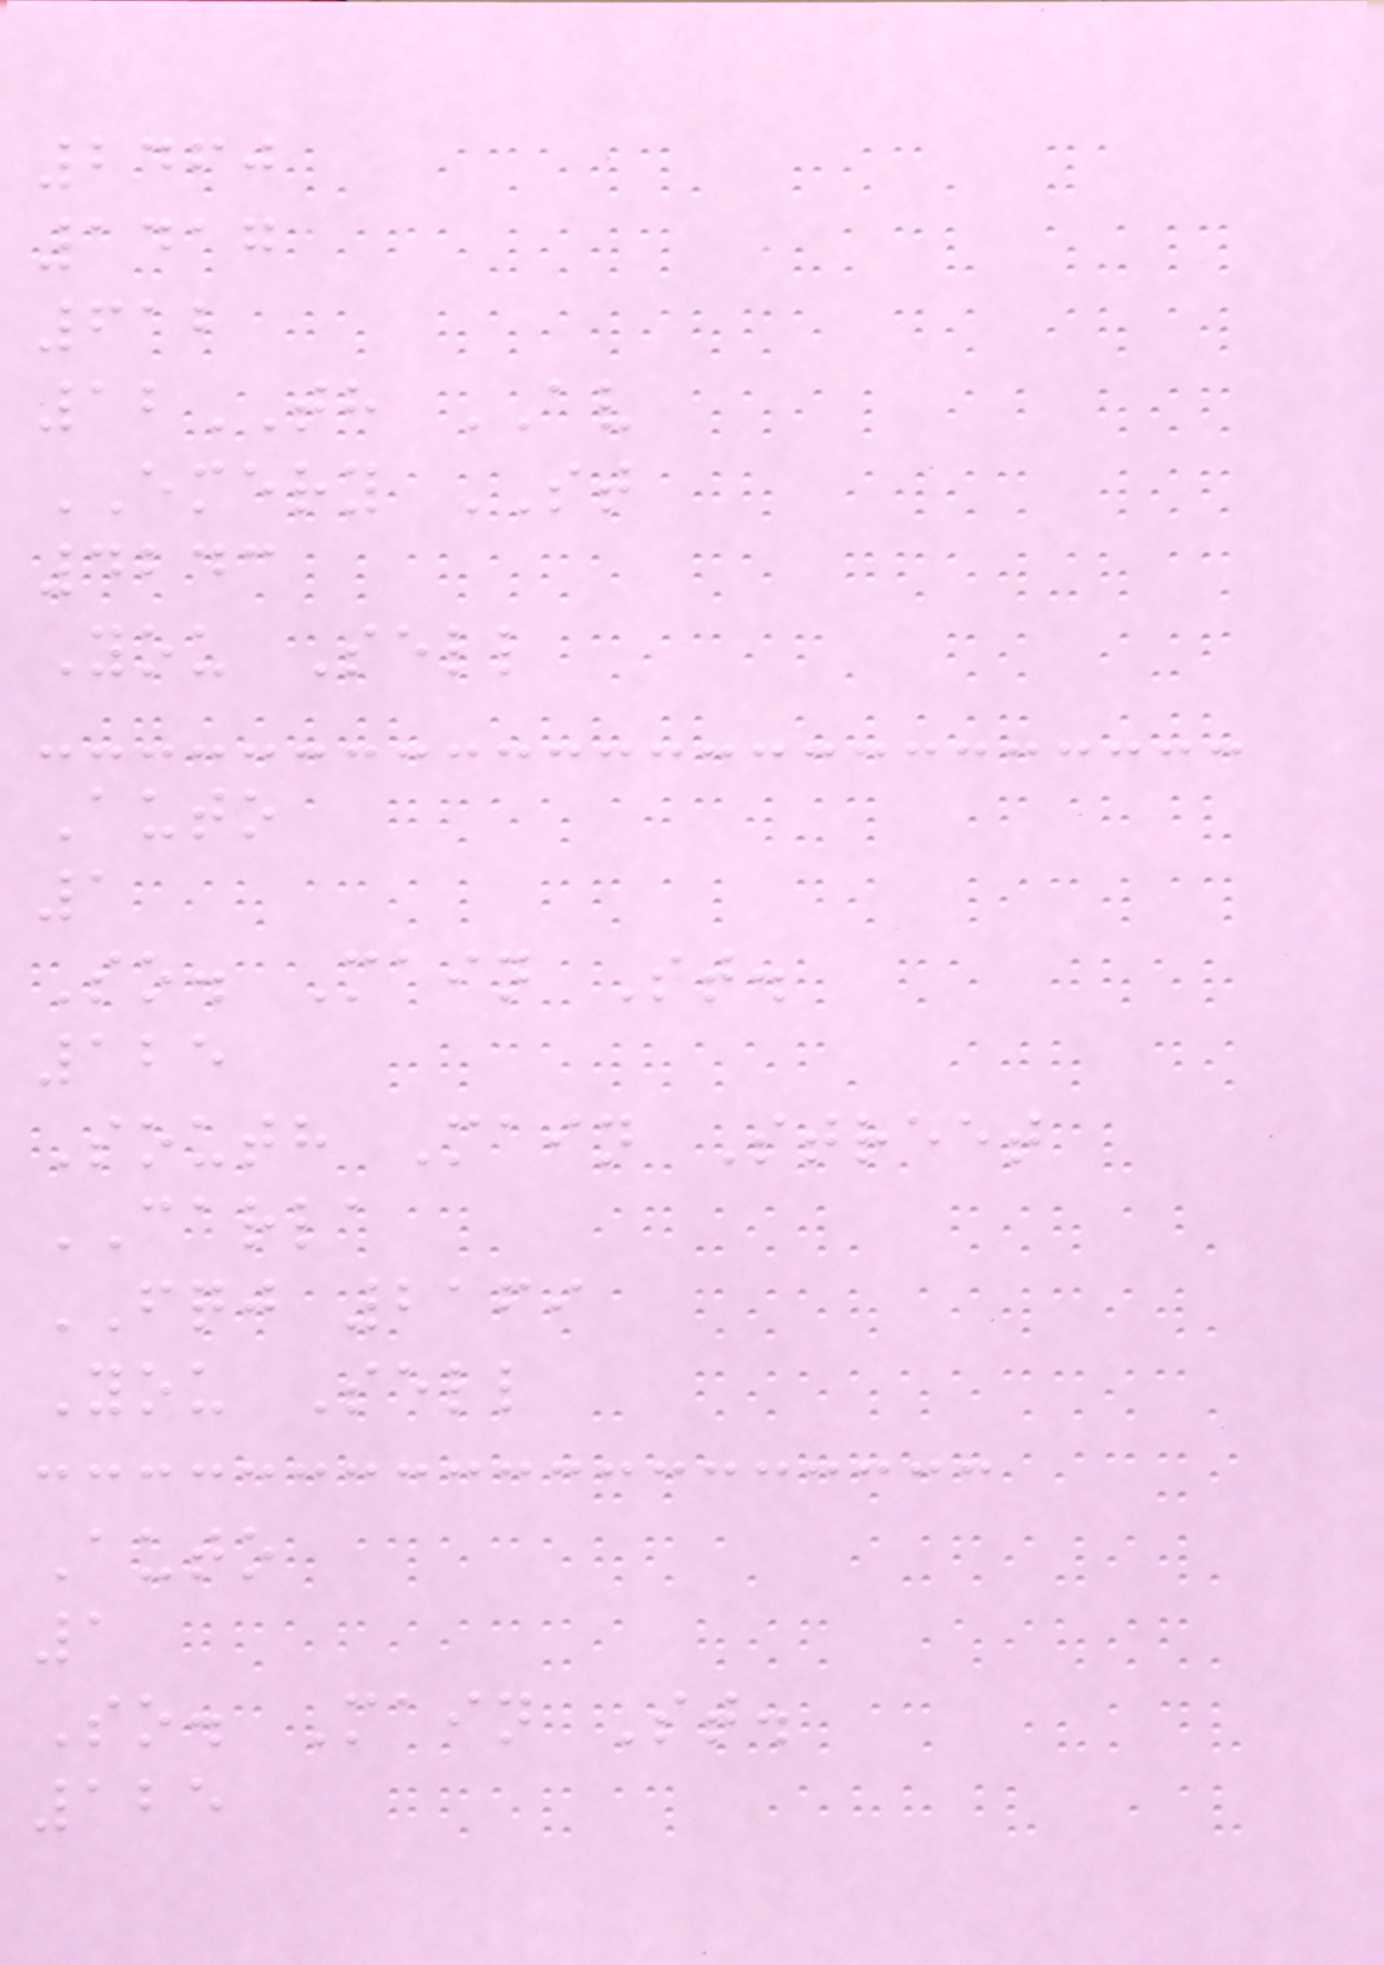2460
1417
612
12TH AV
EMERY ST
4243
You Sell
Auto
1
So. Main St.
125
South Main Street
CARLA
FQJ 2169
You Sell
Auto
1
So. Main St.
125
